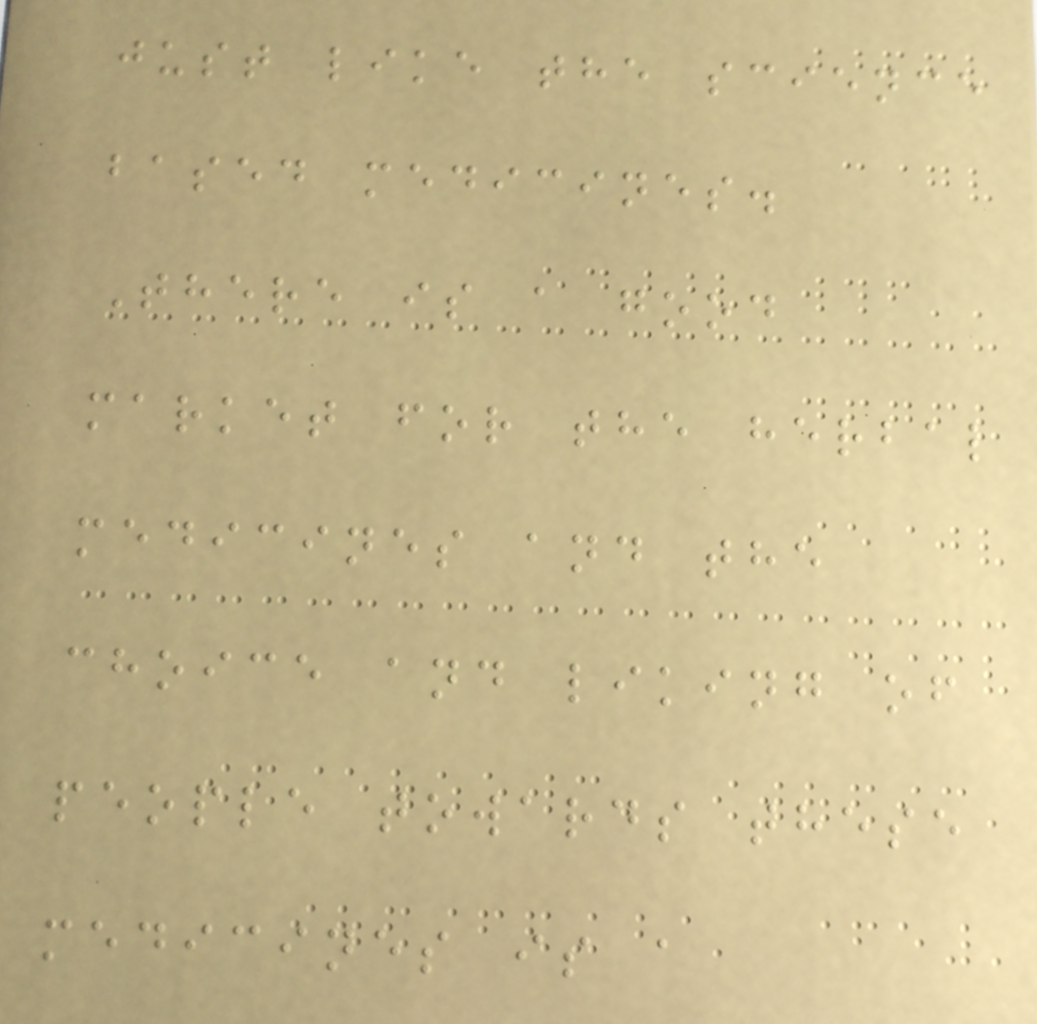just like the science
based medicines.
There is a good
market for the herbal
medicines and the
choice and liking of
people towards these
medicines is a
